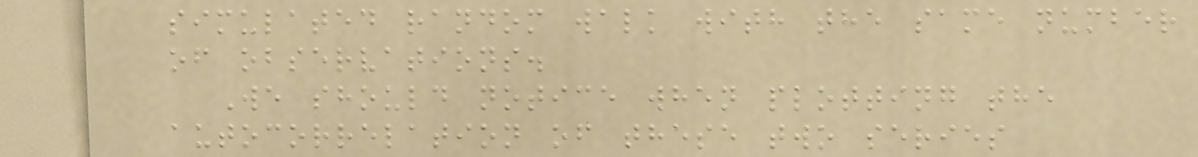simulated random walk with the same number
of observations.
We should notice when plotting the
autocorrelation of these two series
